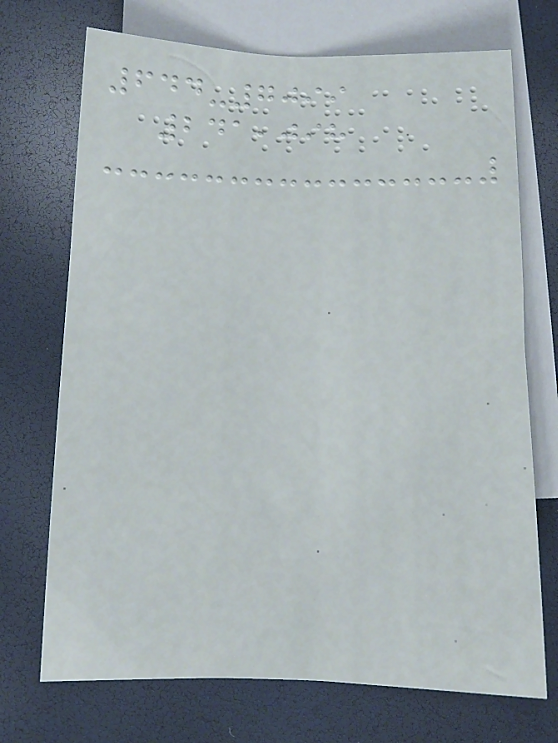644-7099
241,098
